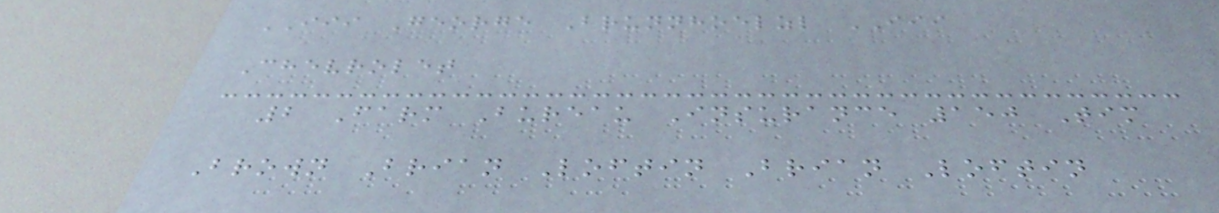III George Brunnhoelzl III
Chevrolet
2 Farm Bureau Insurance 150 Tim
Brown Brian Loftin Brian Loftin
